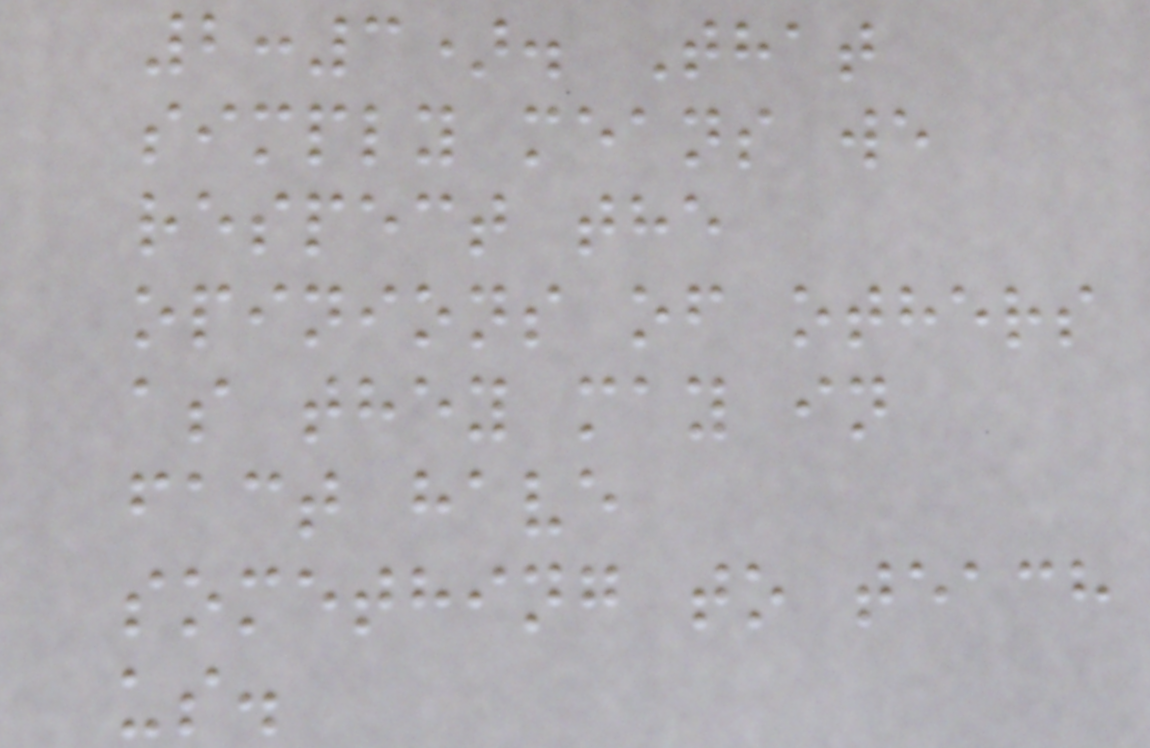2:3). That
simply means we
respect the
opinions of others
as they may in
fact have
something to teach
us.
